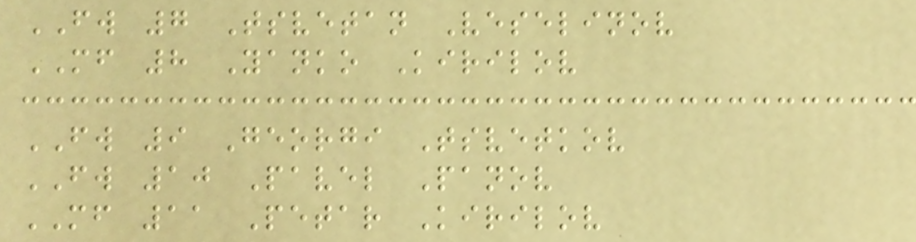FW 7 Tsvetan Veselinov
MF 8 Yanko Kirilov
FW 9 Georgi Tsvetkov
FW 10 Pavel Panov
MF 11 Petar Kirilov
